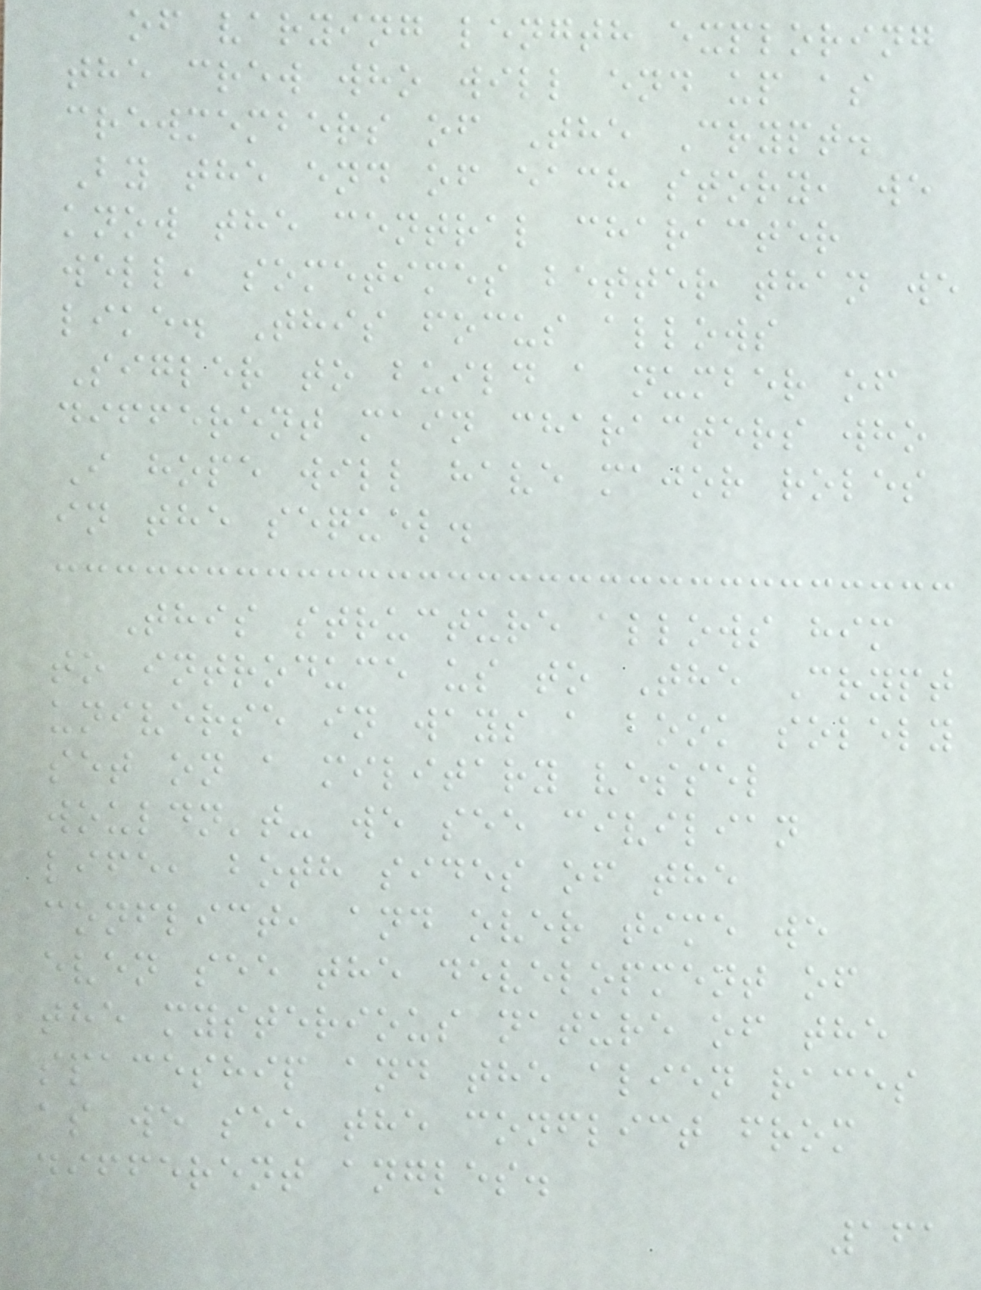of varying length exploring
the crew who will end up as
crewmembers of The Crypt.
By the end of each story, we
know the central character
well, sometimes better than we
like. This focus allows
Sigler to build a number of
different main characters who
I hope will have major roles
in the sequel.
This structure allows him
to introduce us to The Crypt
universe in ways a book solely
set on a military vessel
wouldn't- we see civilian
life, both sides of the
conflict, and over time we
even see the development of
the mysterious nature of the
spaceship and the alien races
as we see the conflict from
different angles.
161
